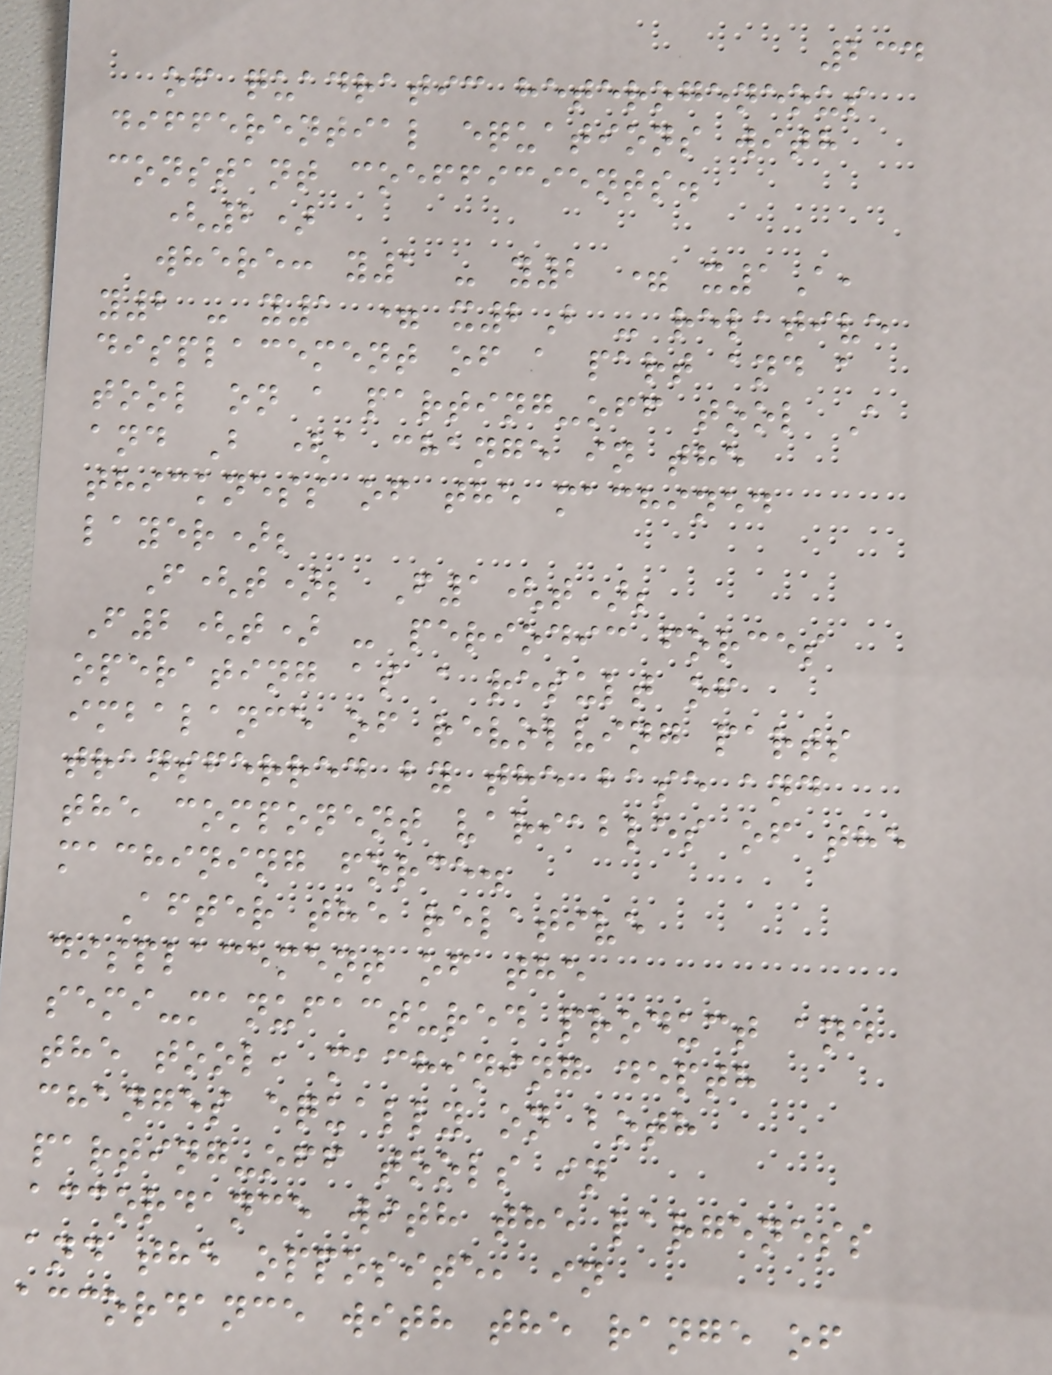234
of quadratic heterogeneous
differential equations with
constant coefficients.
(2)
where: y1 - y2 = x1A,
y2 - y1 = x2B - relative
displacement of a part and a
tool on a parting-off tool A
and B (a change in the
thickness of the machined
layer);
F(t); F1(t);
F2(t) - periodic forces
operating as a result of
imbalance of revolving parts
transferred by the base and
the component variables of the
machining force.
After the relative
displacement of the
semi-manufactured product and
the tool, machining depth
changes equally on both
parting-off tools in
accordance with the largeness
and the opposite, in
accordance with the range of
